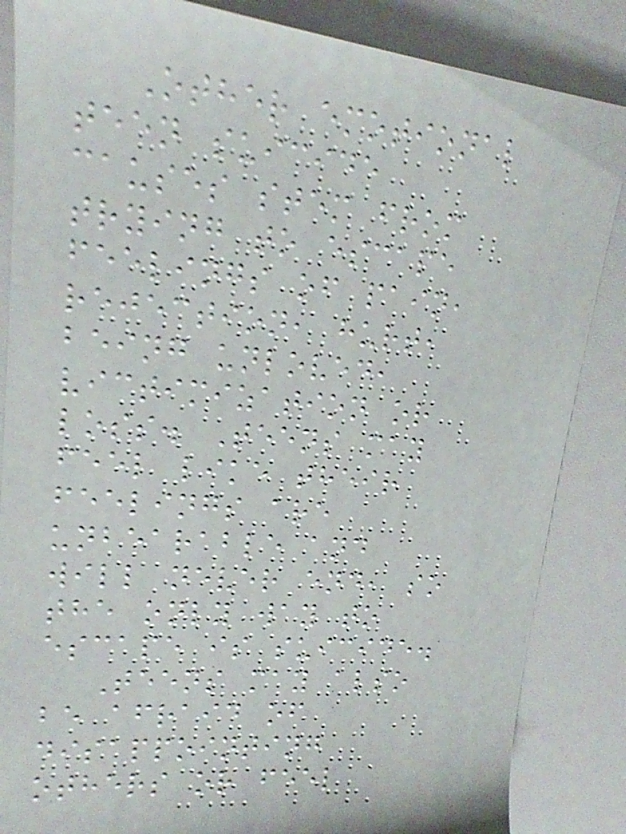Other emotional
teen suicide
causes stem from
trying to escape
feelings of pain,
rejection, hurt,
being unloved,
victimization or
loss. Teens may
feel like their
feelings are
unbearable and
will never end, so
the only way to
escape is suicide.
Teens may also
be afraid of
disappointing
others or feel
